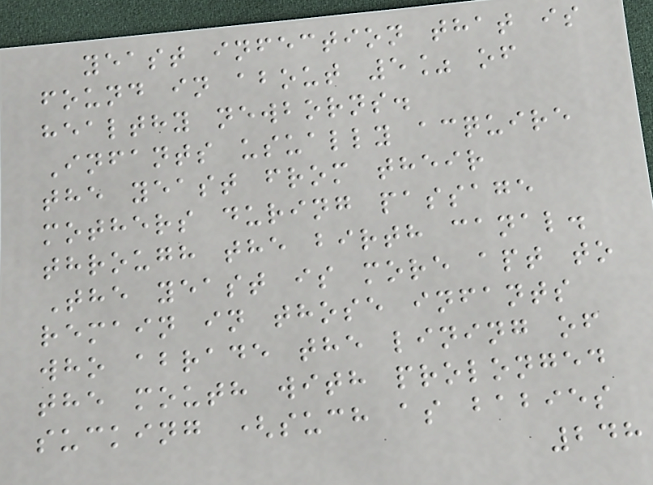yeast infection that is
found in about 5% of
healthy newborns.
Infants usually acquire
the yeast from their
mothers during passage
through the birth canal.
The yeast is more apt to
remain in those infants
who abrade the lining of
the mouth with prolonged
sucking (such as babies
248
